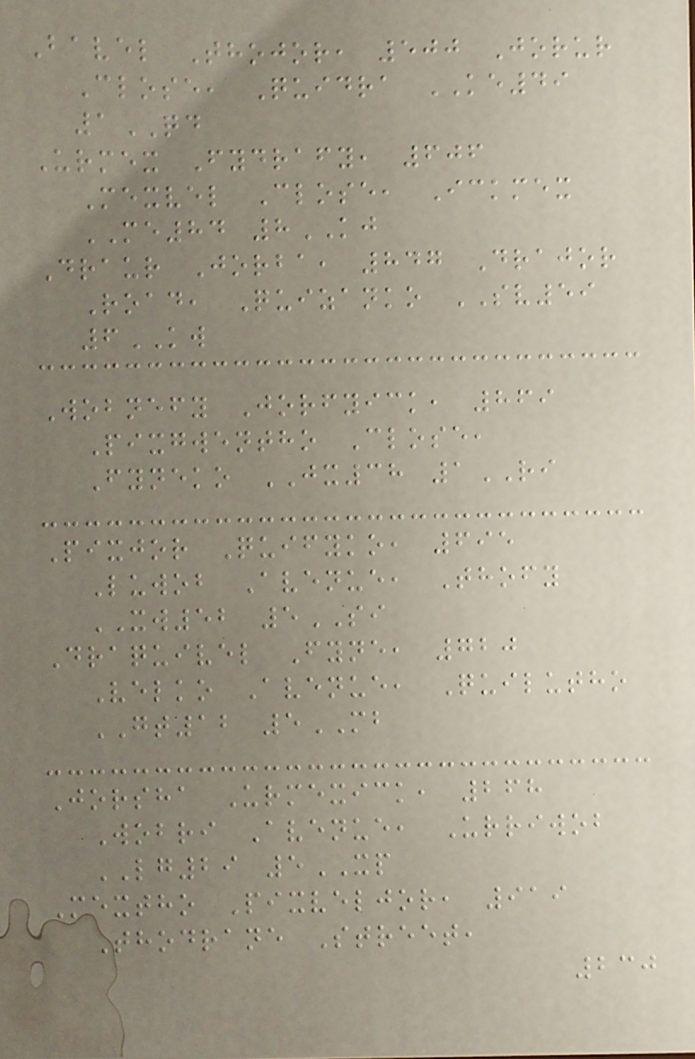Bavel Thojor, 500 Jorur
Close, Quidra KE49
1QD
Urmex Fydrafy, 606
Mexvel Close, Ickmex
ME84 8KJ
Draur Jorba, 847 Drajor
Road, Quizanko SV59
6KW
Wobnefy Jorfyick, 869
Pixgwentho Close,
Fyneko JX38 1RI
Pixjor Quifyko, 695
Luwob Avenue, Thofy
XW52 5SI
Draquivel Fyne, 720
Velko Avenue, Quilutho
GT12 5MB
Jorsha Urmexick, 268
Wobri Avenue, Urriwob
LG29 5XP
Mextho Pixveljor, 919
Thodrane Street,
230
